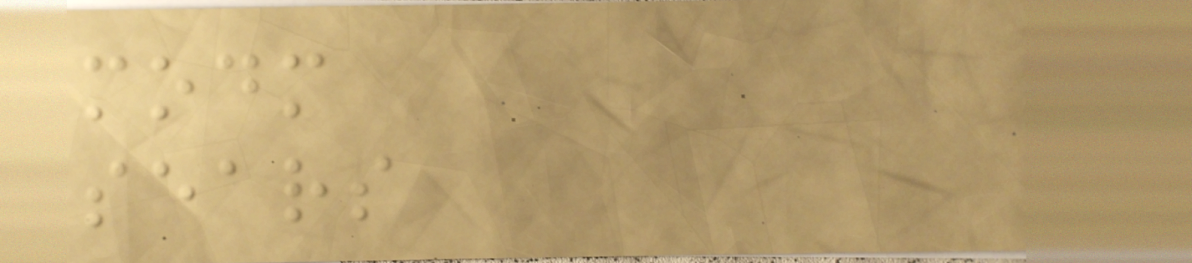modm
sears
